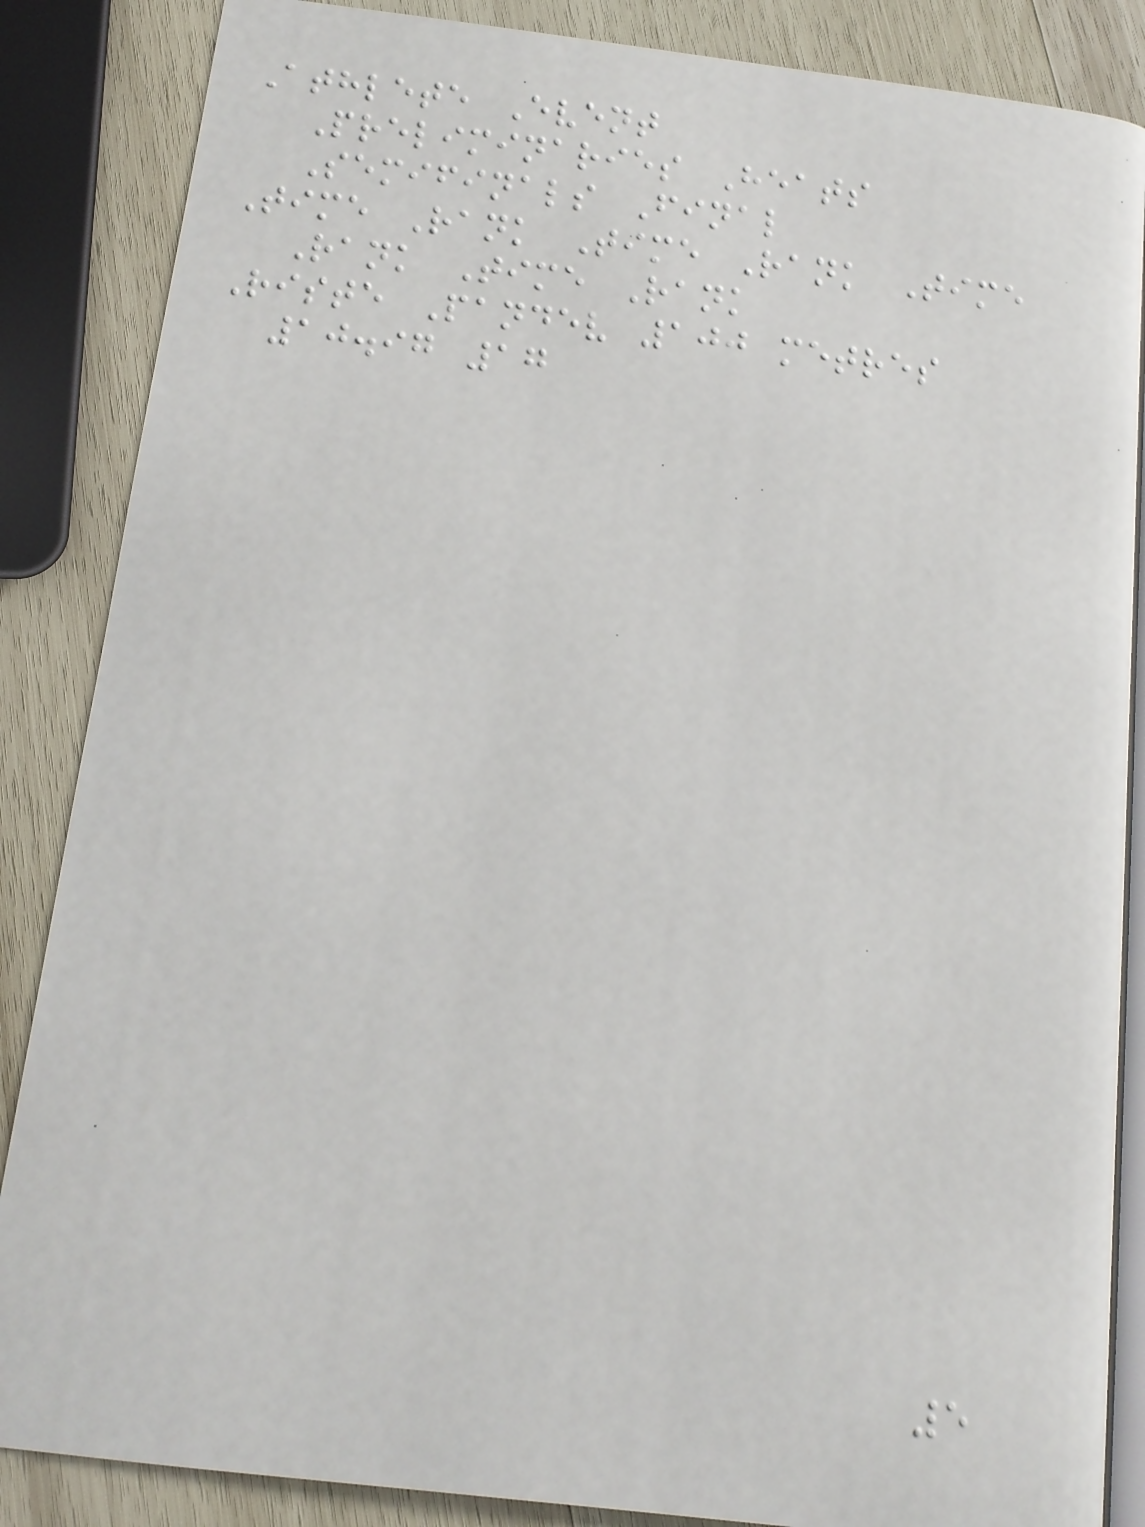Athlete Event
Preliminaries Heats
Semifinals Final
Time Rank Time Rank Time
Rank Time Rank
Riste Pandev 100 metres
10.97 17
5
